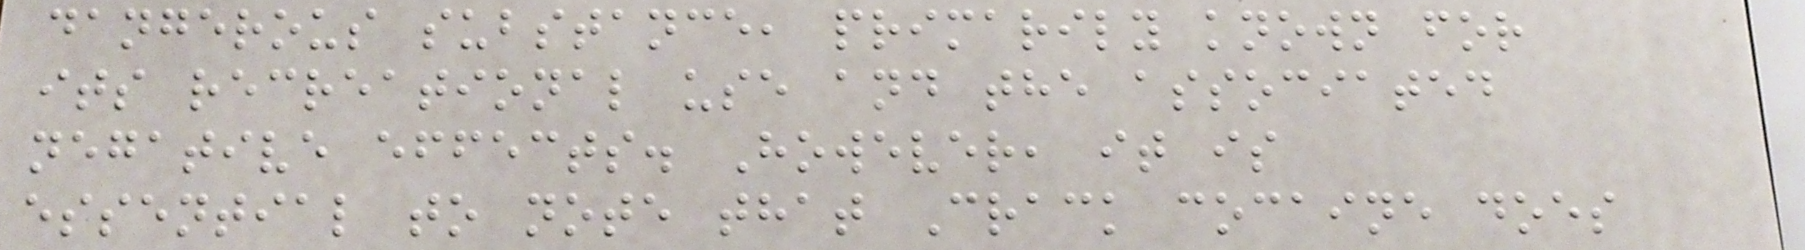dangerous substance, primarily known for
its recreational use and the associated
negative effects. However, it is
essential to note that Crack cocaine does
